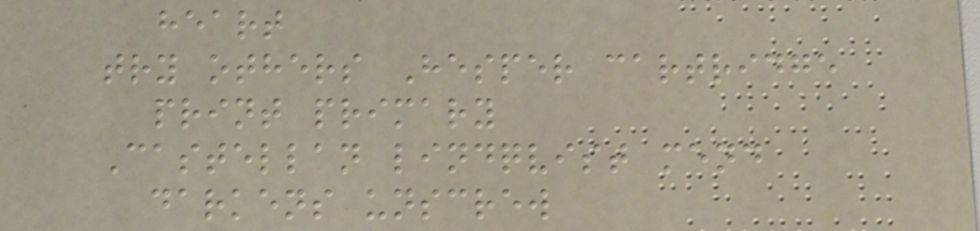heart
try others Hesper cartridge
print primary
Castellan lindqvist mend
darkens unscrew
